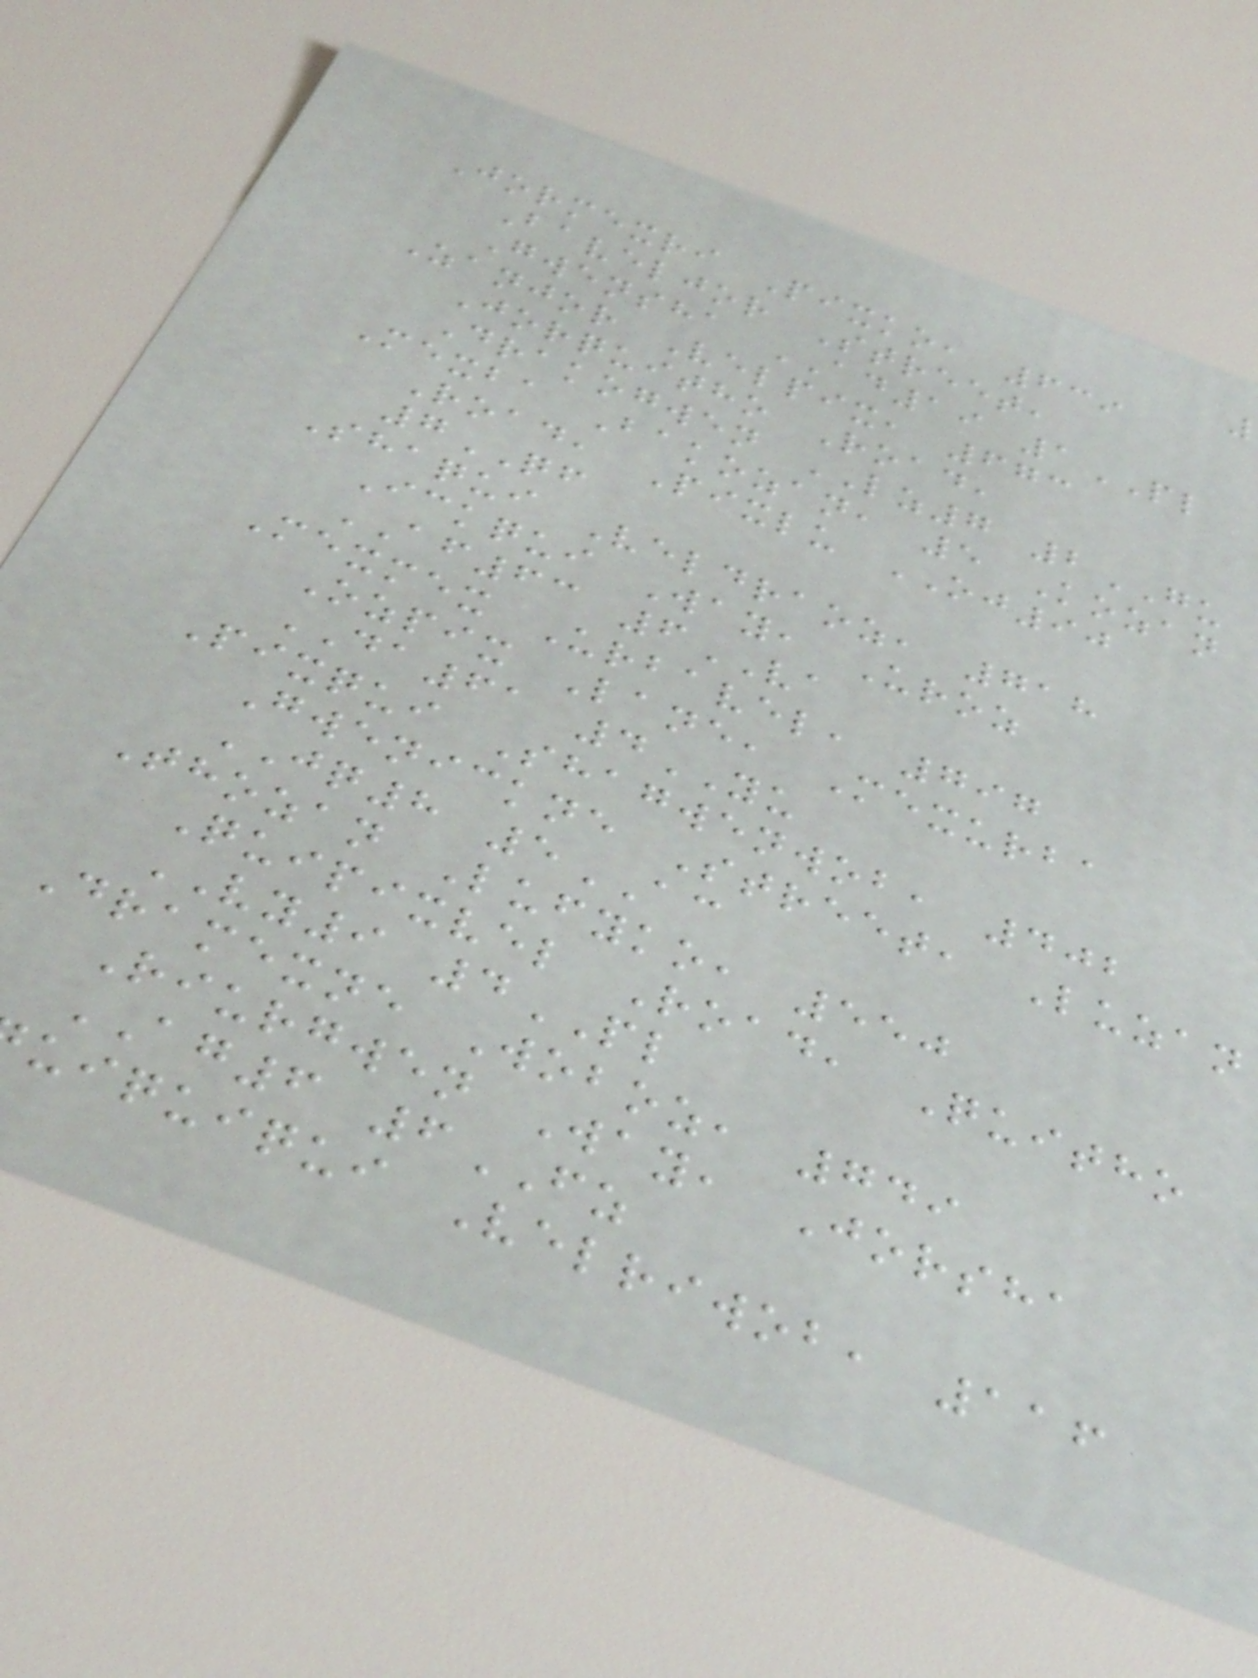Jormexri Pixko, 639
Baveljor Street,
Gwensha AD19 1PL
Zanjor Velpix, 673
Jorquitho Road,
Drakogwen LZ7 2GU
Mexba Bakozan, 5 Kozan
Road, Pixlu OJ90
7QF
Shaqui Veldraoz, 718
Ickqui Way, Uroz
AF63 6VA
Mexmex Urbavel, 797
Ozpix Lane, Mexurba
DA61 4YU
Pixqui Shagwenwob, 402
Gwenickne Street, Luzan
JQ8 5AC
Thozan Lufyko, 550
Quipixvel Road, Quitho
VY9 4PL
Dramexne Woboz, 749
Riurgwen Way, Jorsha
AG6 6FZ
uiquiqui Velriwob, 116
